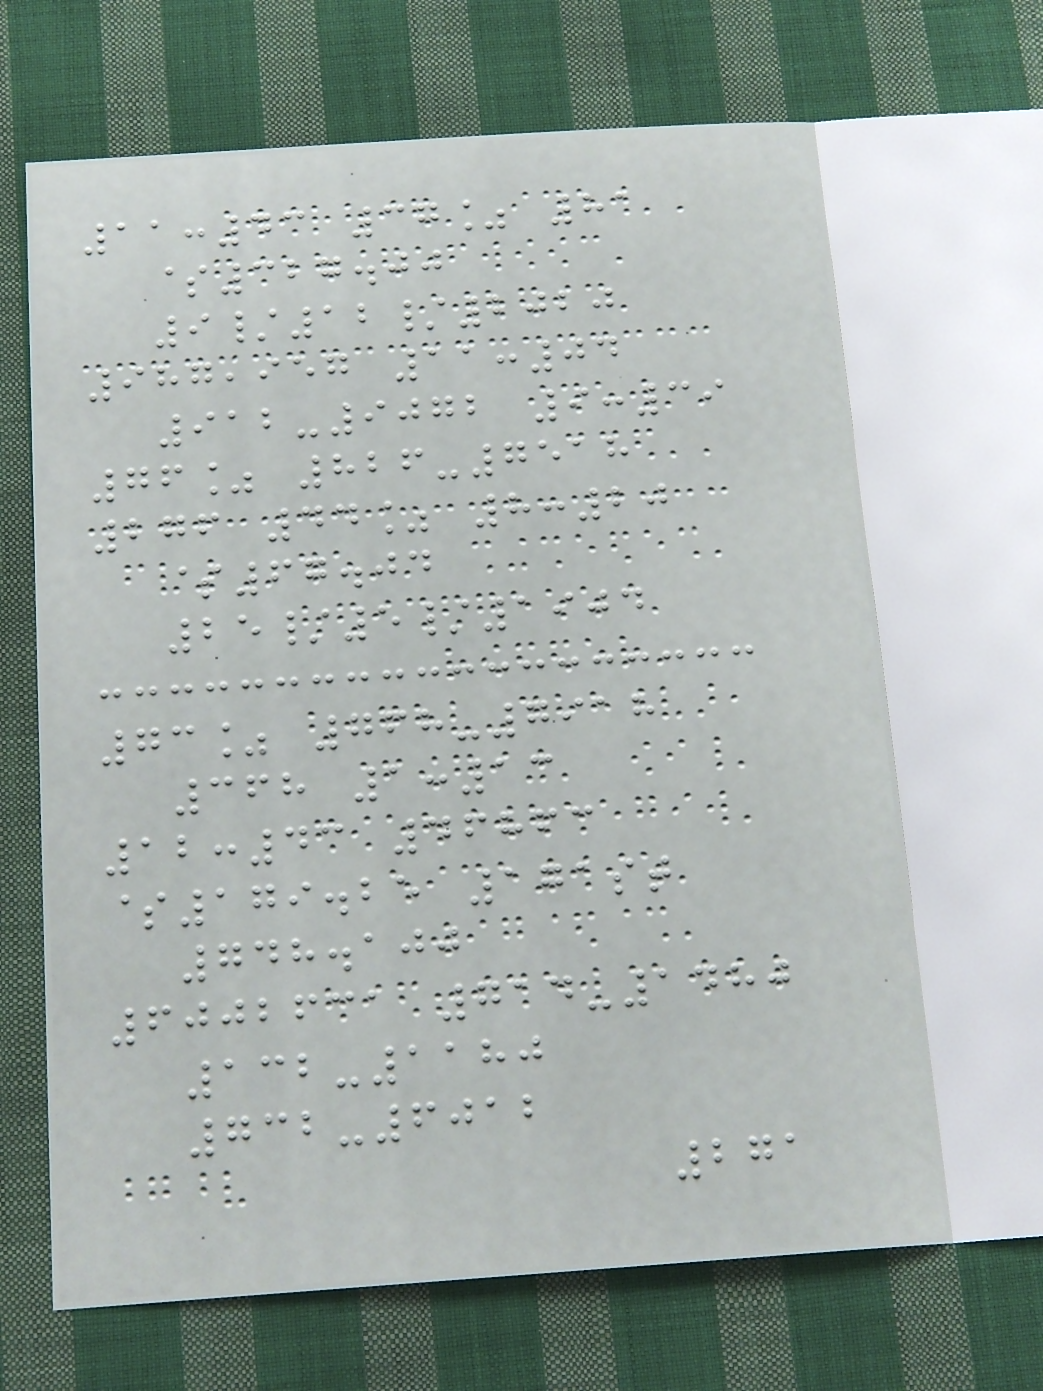11:43 37% 81
$327.00
9/12/2020
987,957 11:04
912-9072 9:39
76% 826-7518
276 44% 8:20
$67.04
25/5/1904
73% 768-7918
368 1:13
12:43 46863
$179.25 171st
748.100
6002631 714-1480
132-1180
732-6012
271
